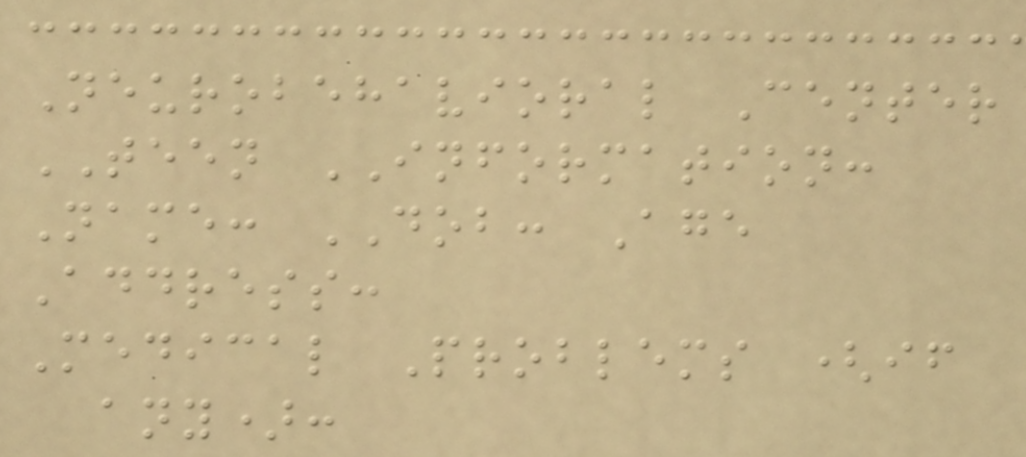Neurobehavioral Center
TEEN INFORMATION:
Name: DOB: Age
Address:
Medical Problems (if
any):
